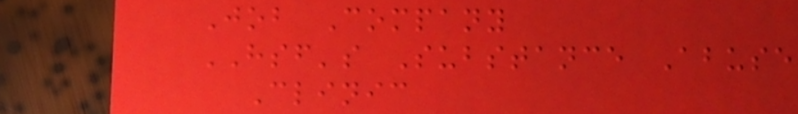Job Company
HSF's Substance Abuse
Clinic
